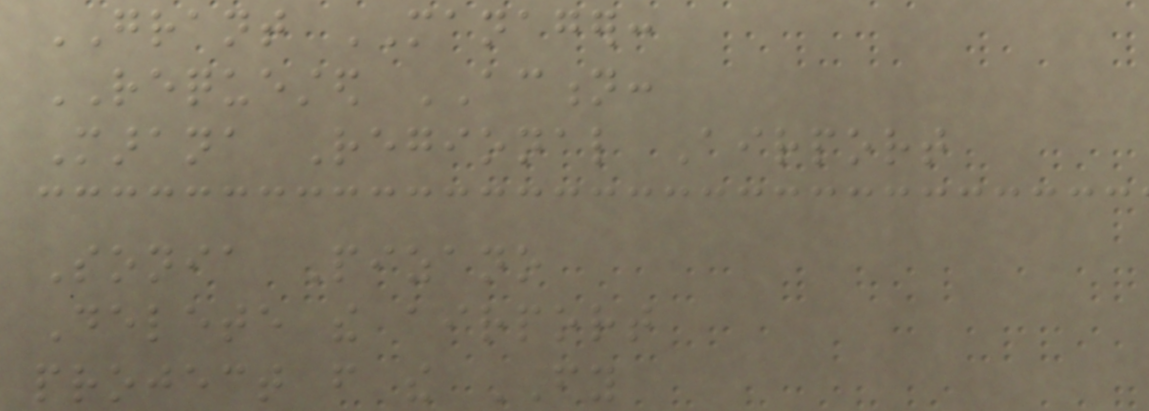GRANT MANAGER:
REQUESTED ACTION:
Marana Regional Airport
Sonia Pizano
Delete the airport
project from the FY
